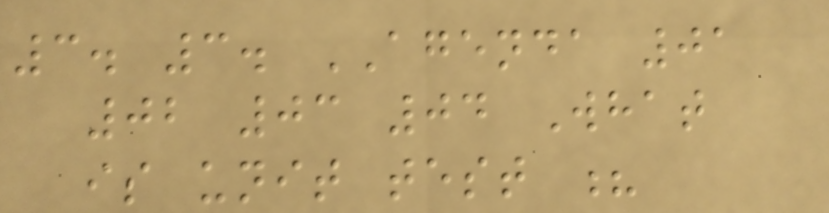3. 3. AGENDA 01
02 03 04 What
is unit test ?
